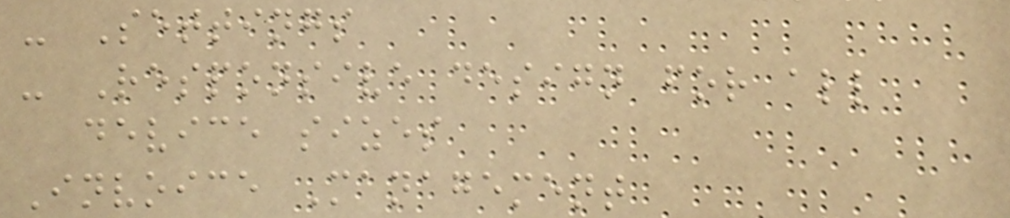- Settings
- Responsive design for all
device sizes
Invoice Management
